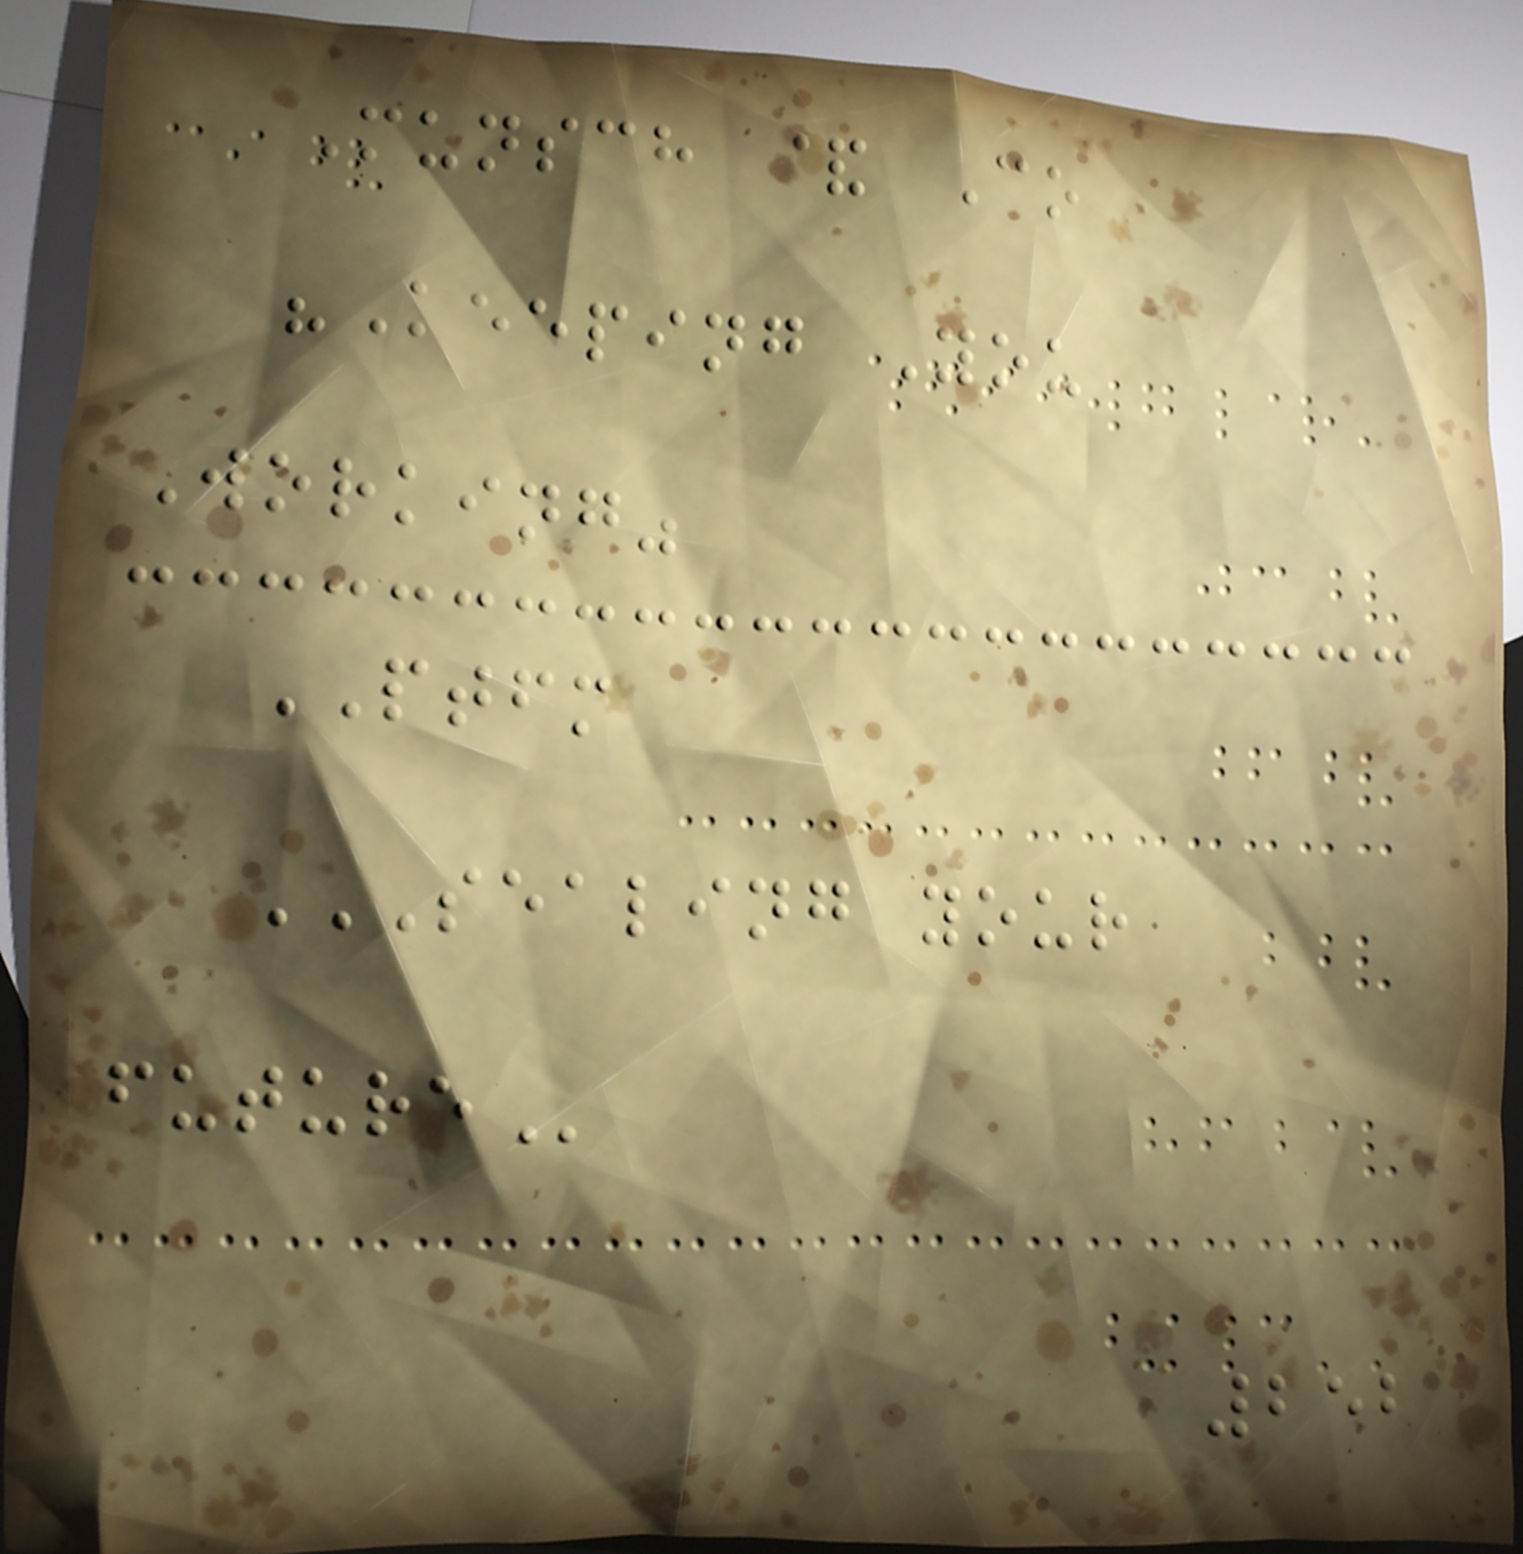Munsch & Co
"Keeping You
Working"
PTFM
SEALING YOUR
FUTURE
252
